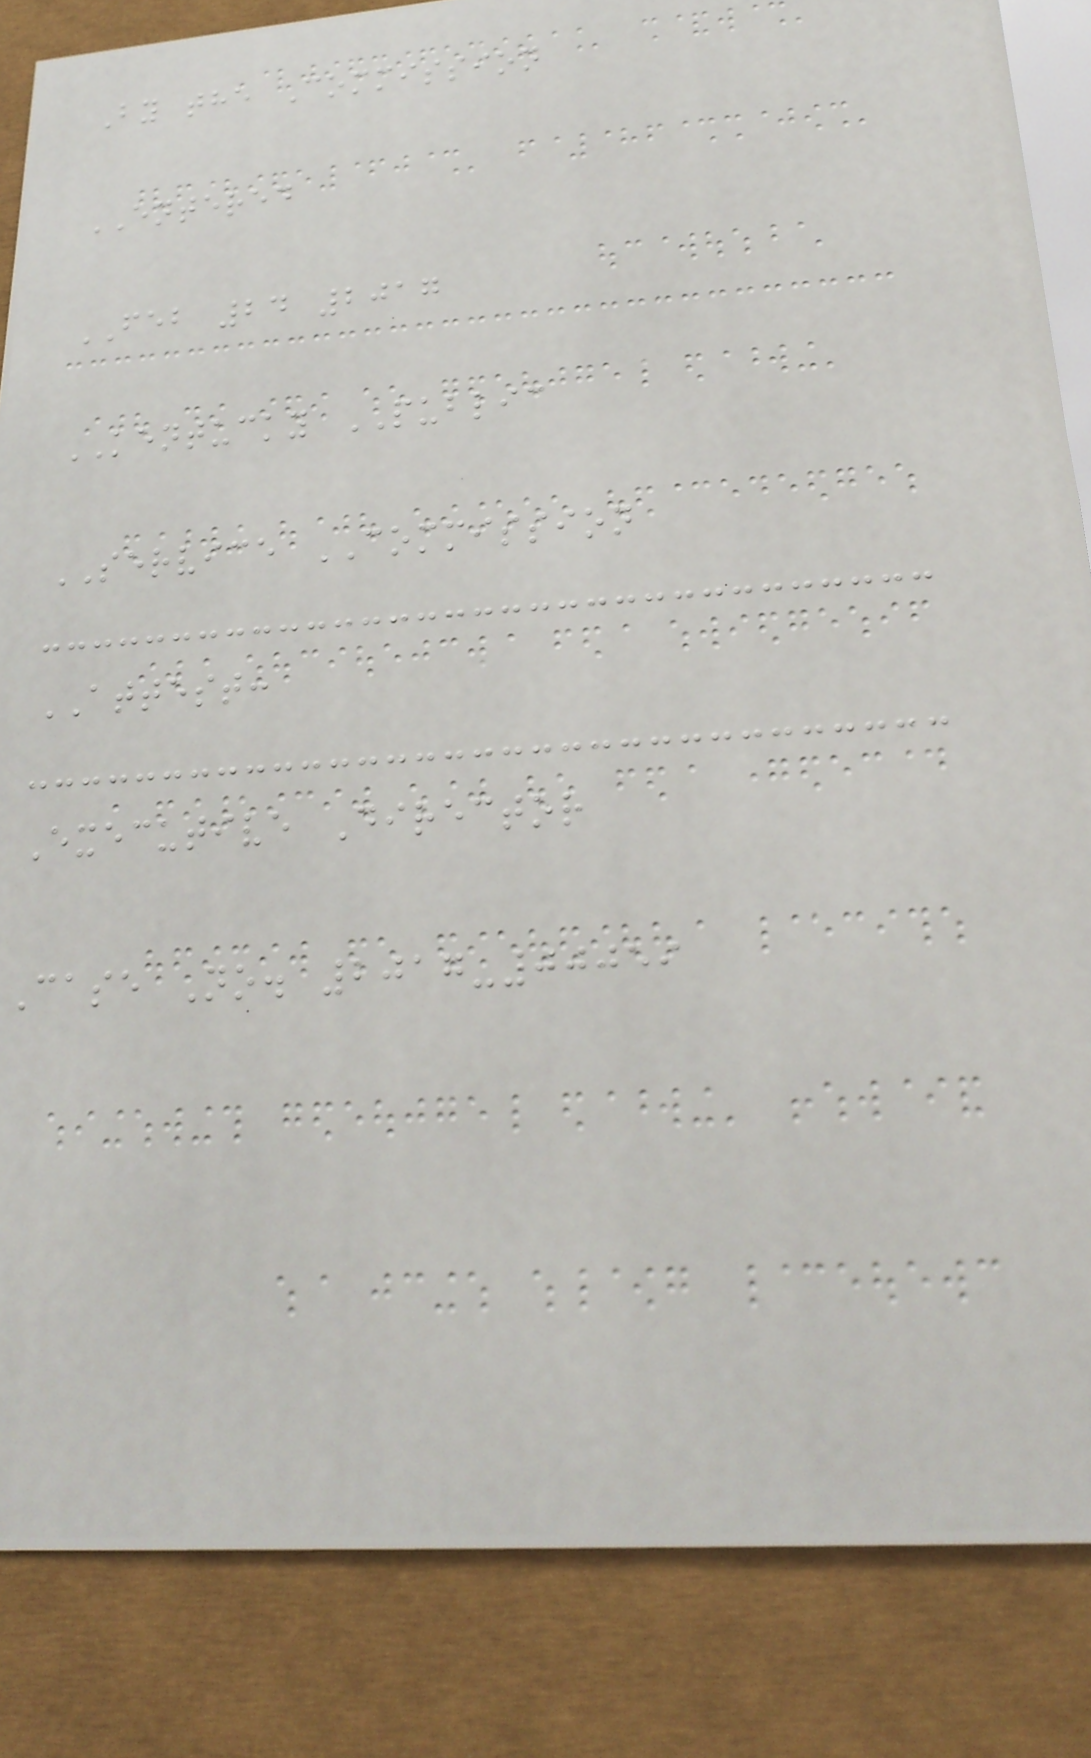By the Commission
ENTERED
FEB 24 2017
KENTUCKY PUBLIC
SERVICE COMMISSION
ATTEST:
Executive Director
Case No. 2017-00059
